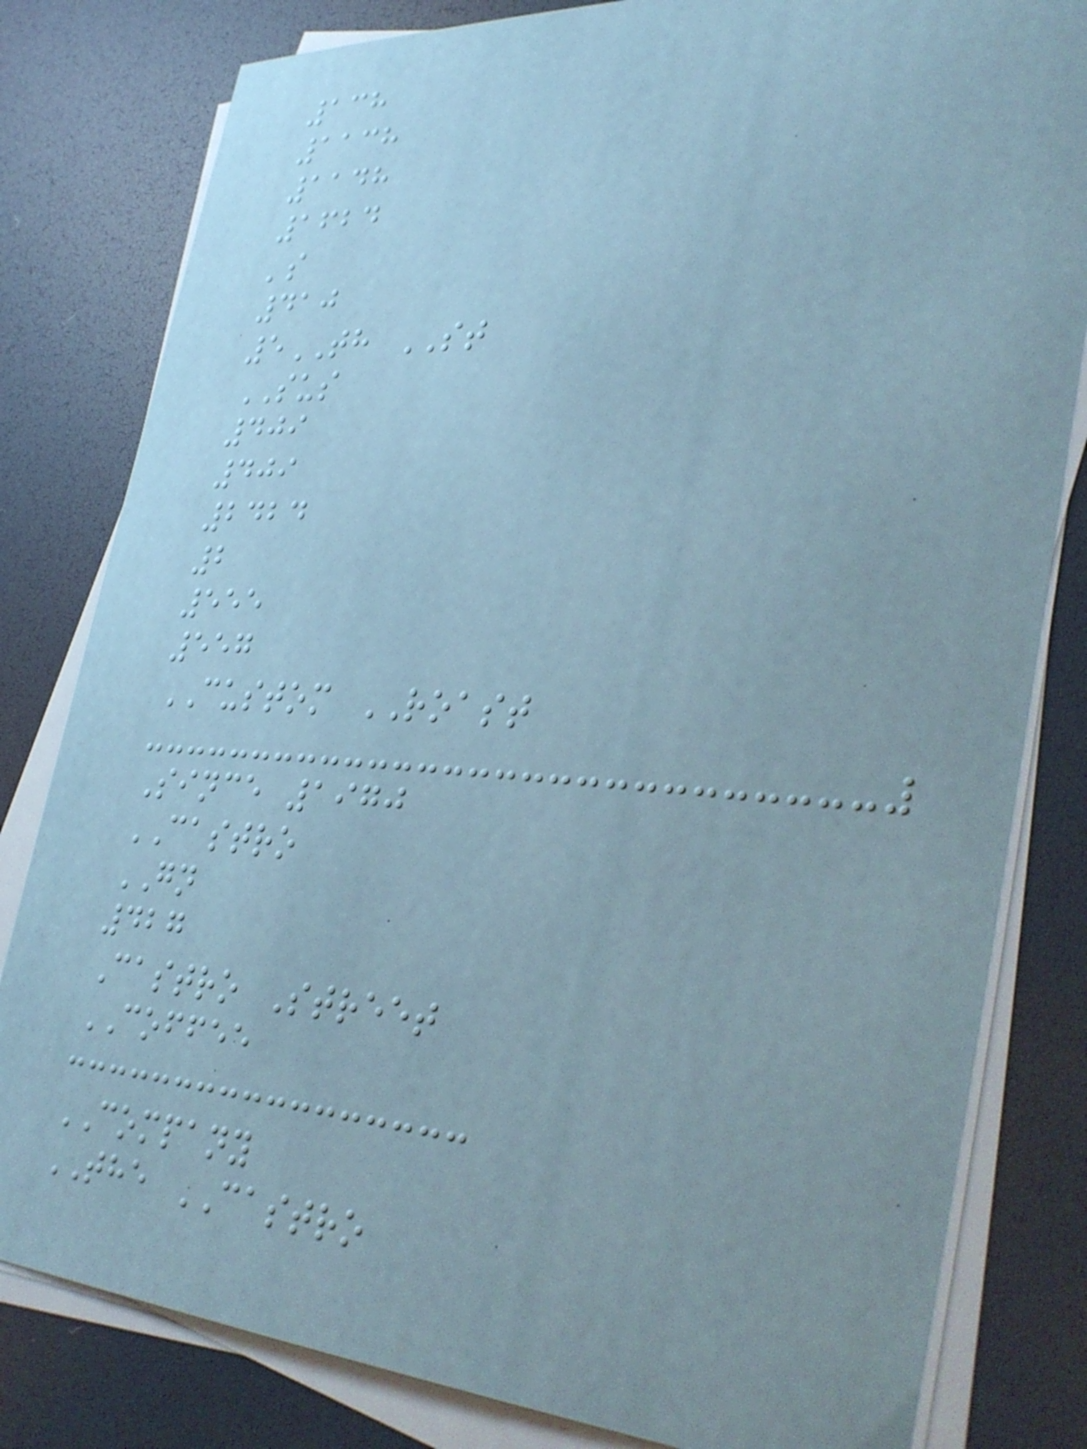138
1138
1148
1624
's
410
5TH ST
SUS
409
409
2424
2
555
557
CUSTOM ROAST
Since 1970
CASTRO
GN
427
Castro Street
COFFEE
COMPANY
THE CASTRO
